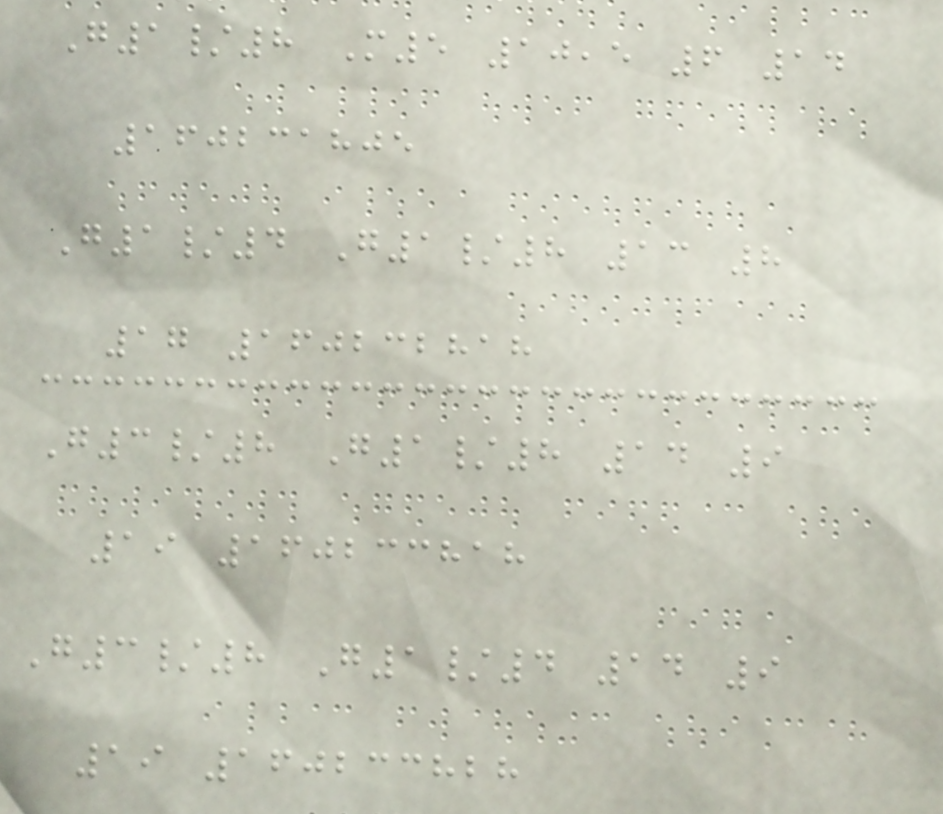G1/8 M5 10,5 6 14
160231805
G1/4 G1/8 13 8
17 160232818
G3/8 G1/8 14 9
19 160233818
G3/8 G1/4 14 9
19 160233828
